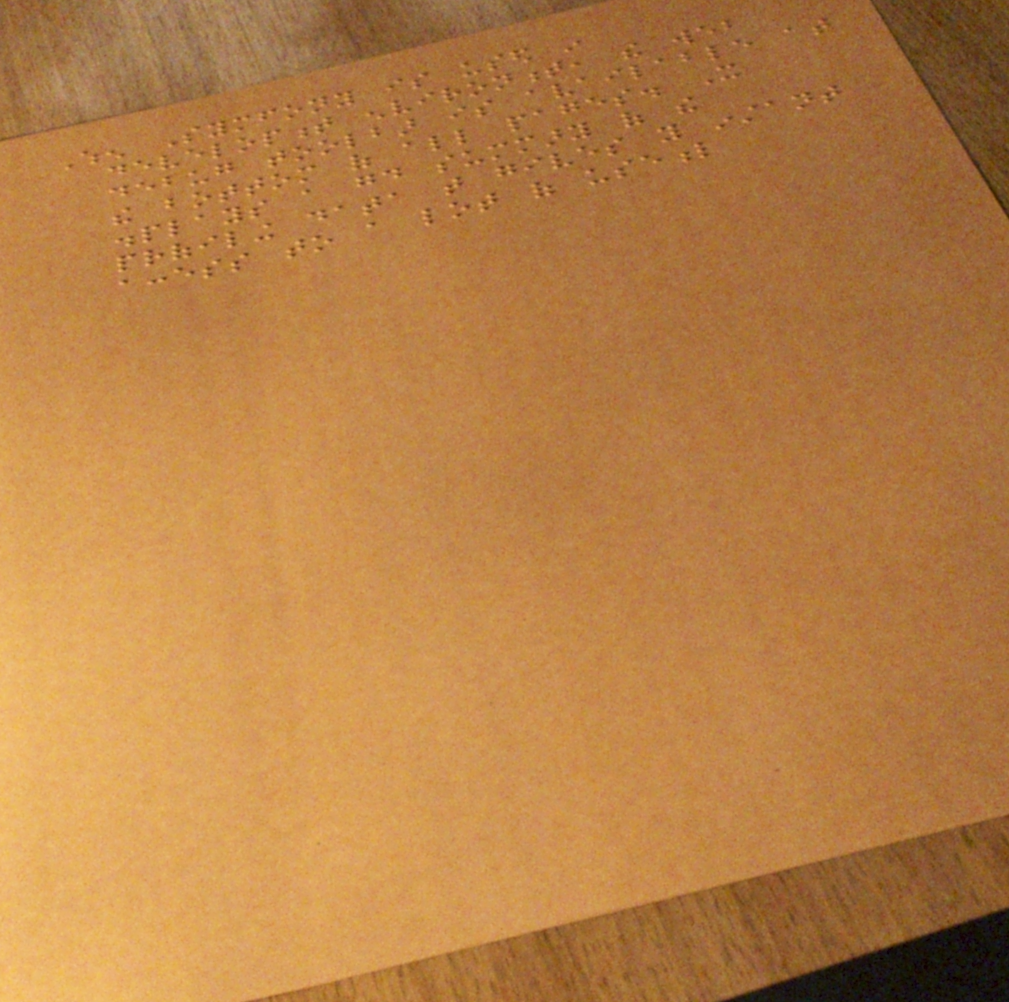When Symfony is used in
development environment, the web
debug toolbar is available at
the bottom of all pages. It
displays a good summary of the
profiling data that gives you instant
access to a lot of useful
